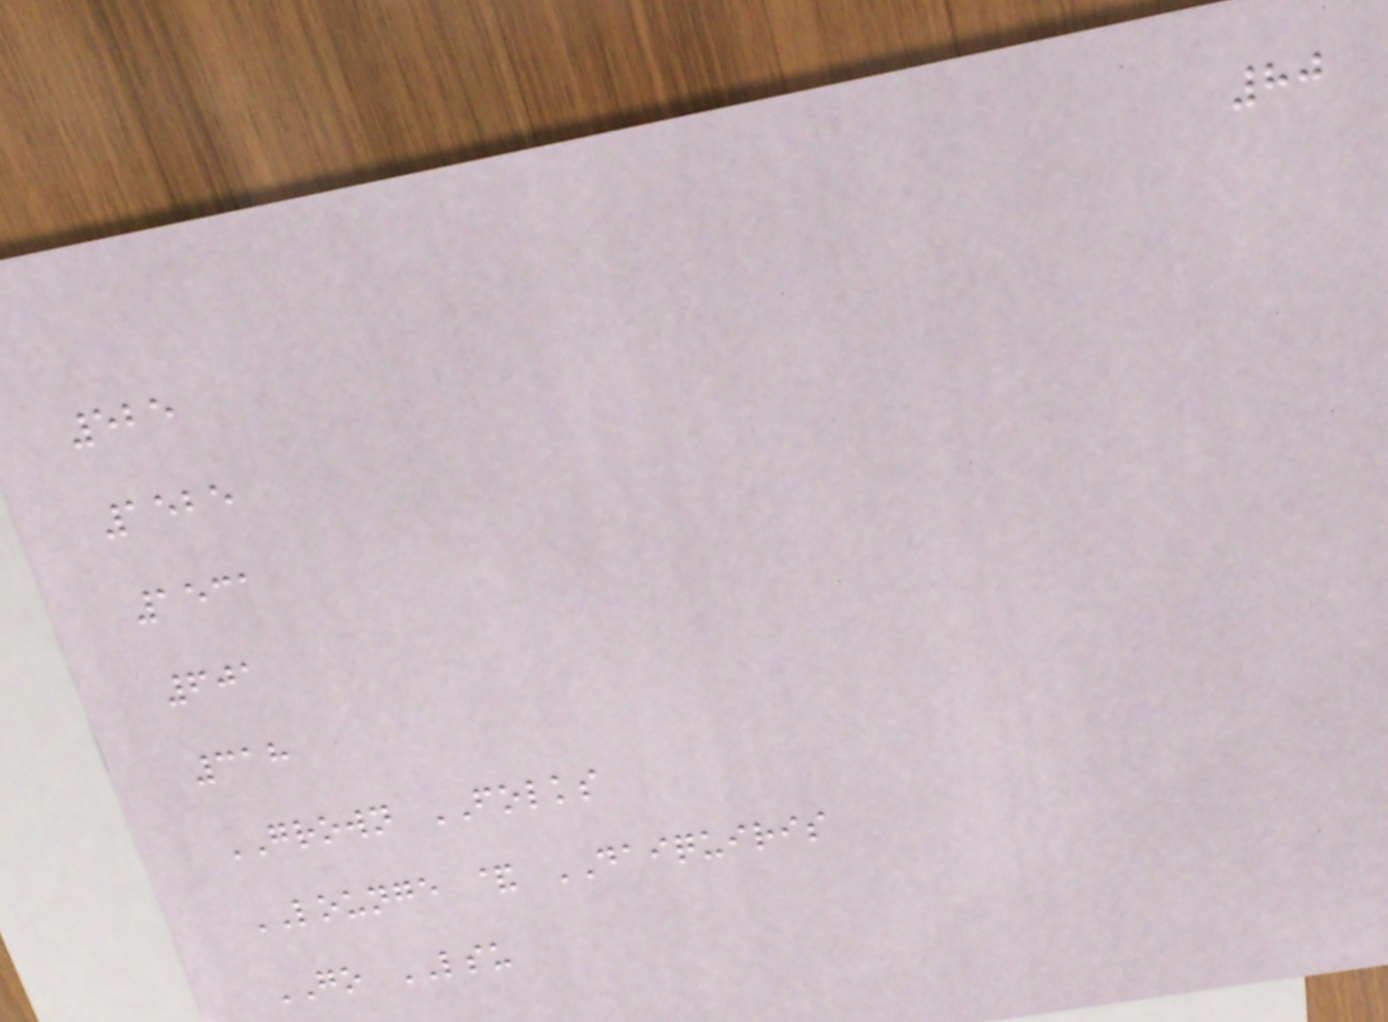80
525
1525
1531
601
318
GROWN FOLKS
LOUNGE & DAIQUIRIS
GO LSU
